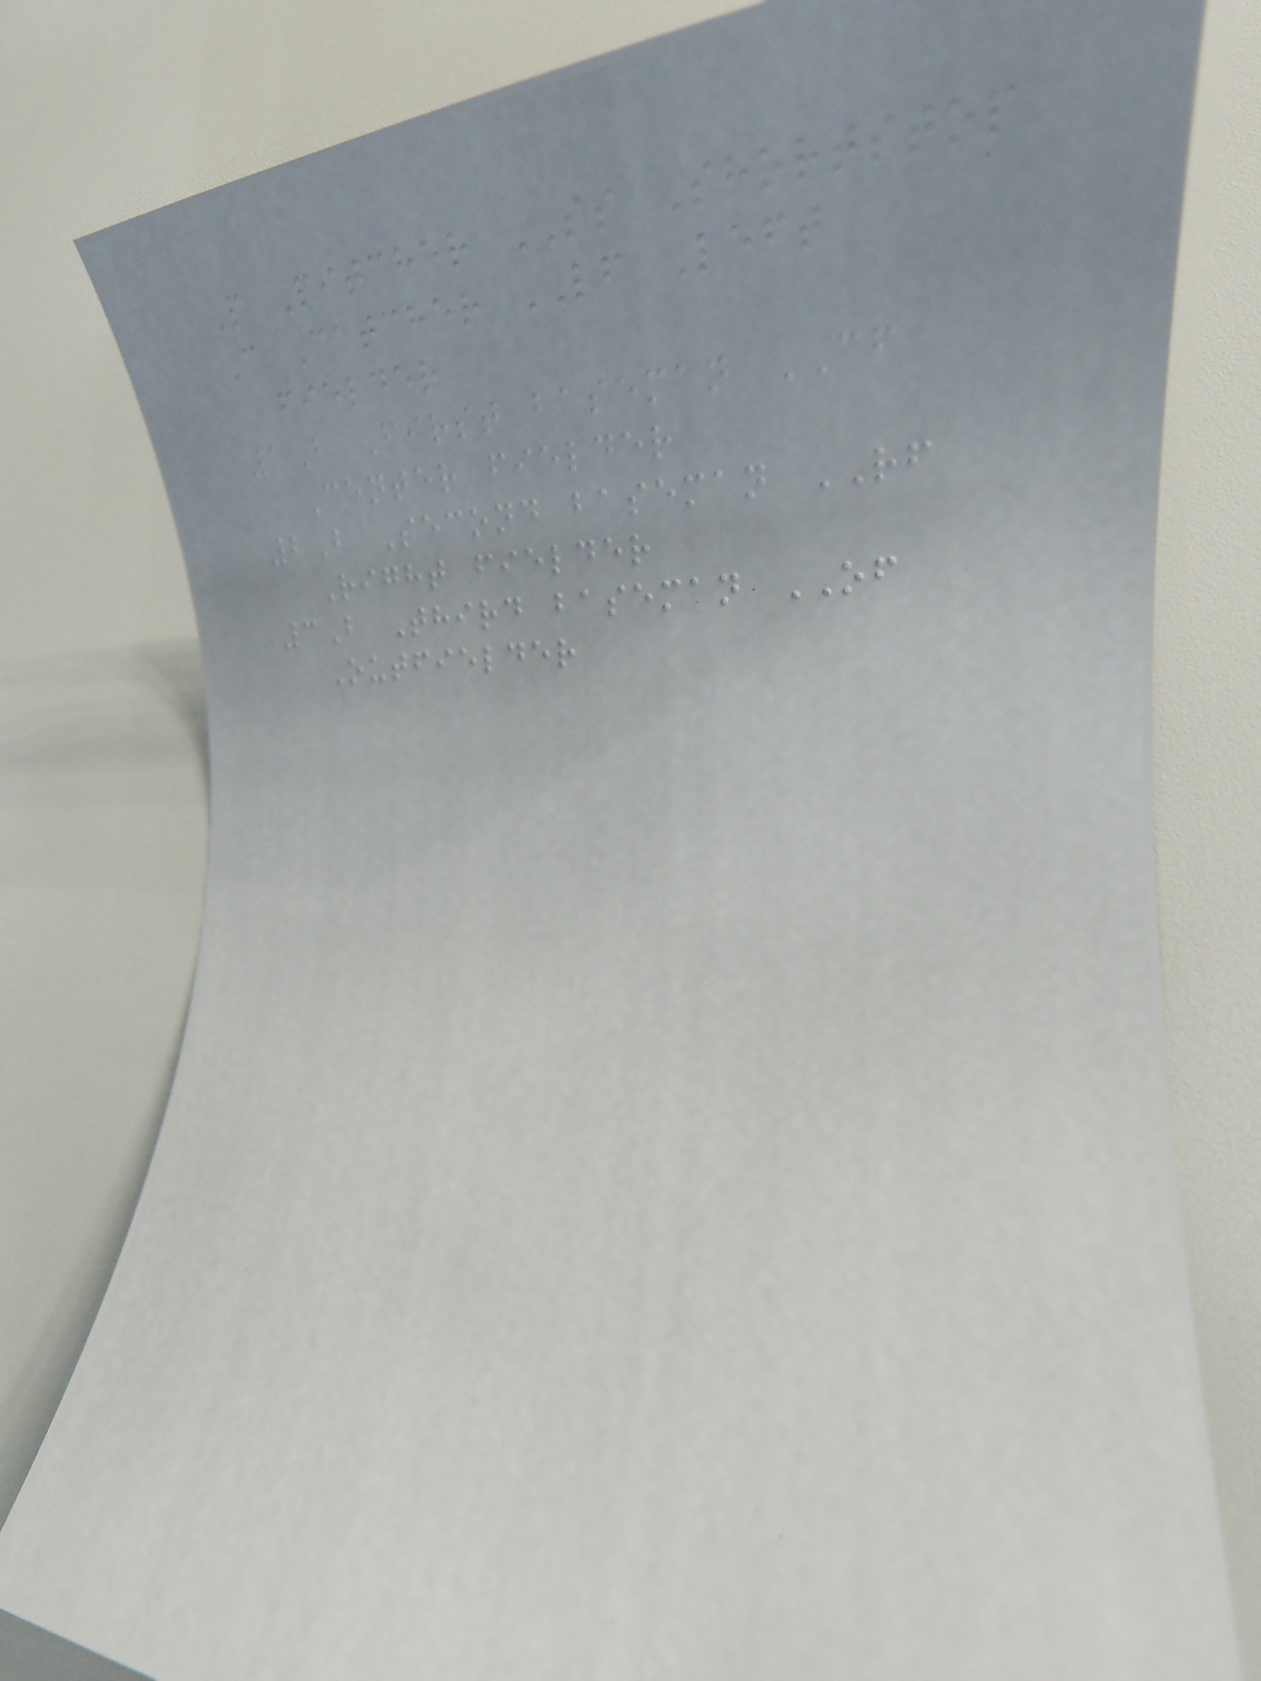P Pitcher SS Shortstop
C Catcher LF Left
fielder
1B First baseman CF
Center fielder
2B Second baseman RF
Right fielder
3B Third baseman OF
Outfielder
